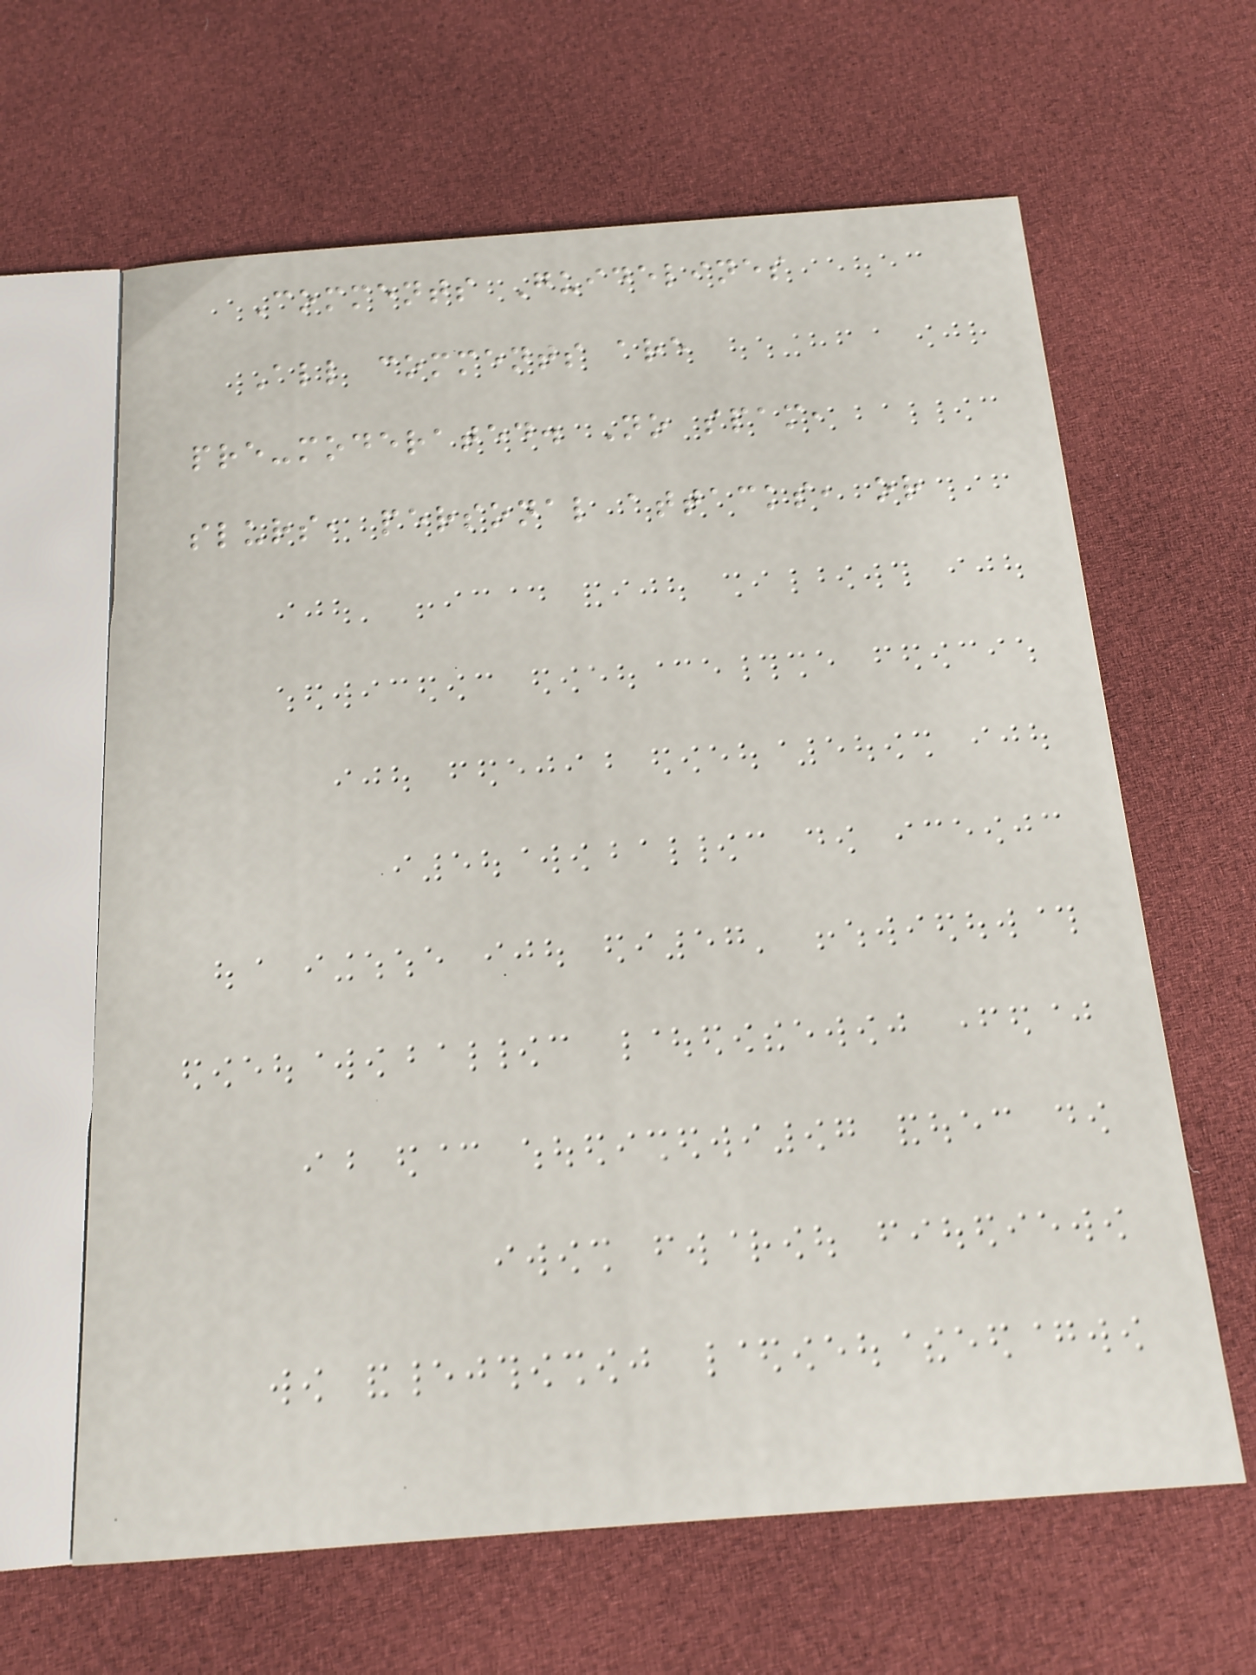Comments Guidelines
All comments are
pre-moderated. No spam,
slurs, personal attacks, or
